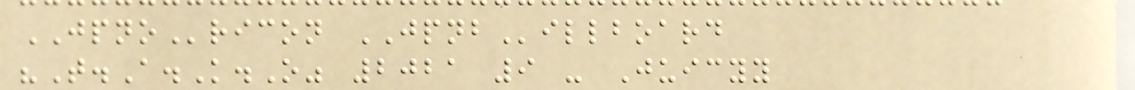JPNOricon JPNBillboard
"T.A.K.O" 2021 9 - Juicyy
